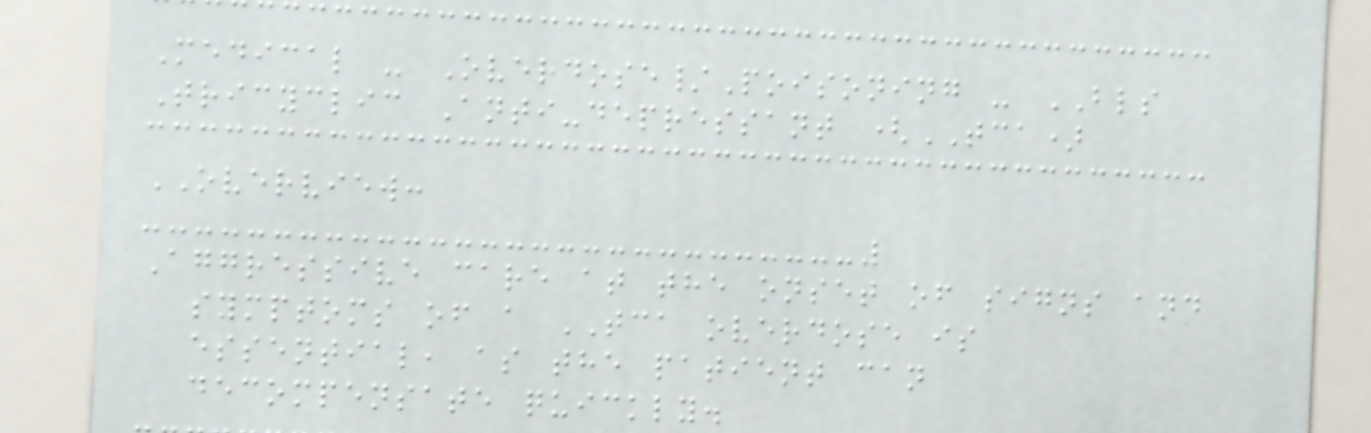Medical - Overdose/Poisoning - BLS
Tricyclic Anti-depressant (TCA)
OVERVIEW:
Aggressive care at the onset of signs and
symptoms of a TCA overdose is
essential, as the patient can
decompensate quickly.
